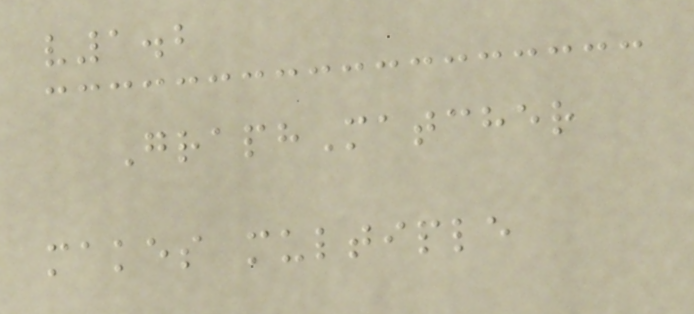v1.2
GraphMatcher
makes multiple
